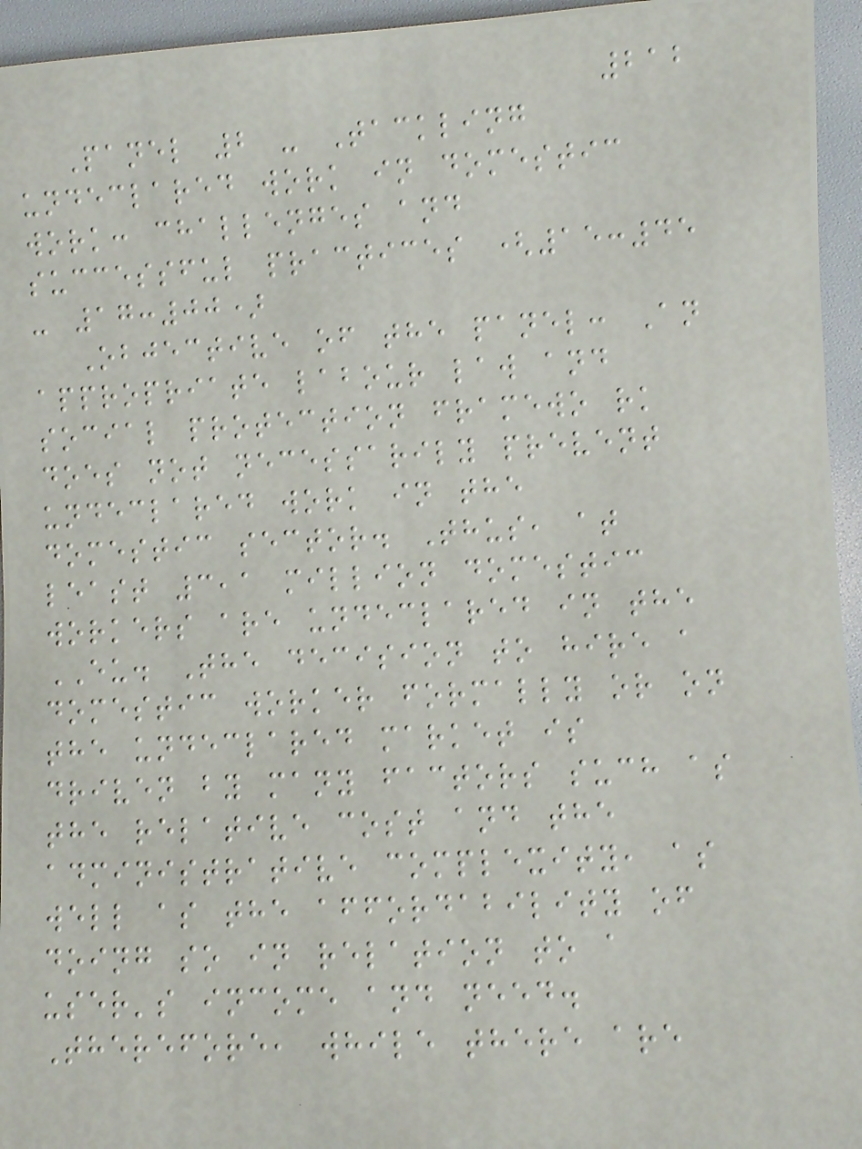212
Panel 2 - Tackling
undeclared work in domestic
work: challenges and
successful practices (15:45
- 17:00)
Objective of the panel: An
appropriate labour law and
social protection framewo rk
does not necessarily prevent
undeclared work in the
domestic sector. Thus, at
least 3,1 million domestic
workers are undeclared in the
EU. The decision to hire a
domestic worker formally or on
the undeclared market is
driven by many factors such as
the relative cost and the
administrative complexity, as
well as the affordability of
doing so in relation to a
user's income and need.
Therefore, while there are
